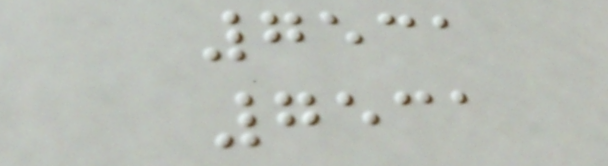7531
7531
